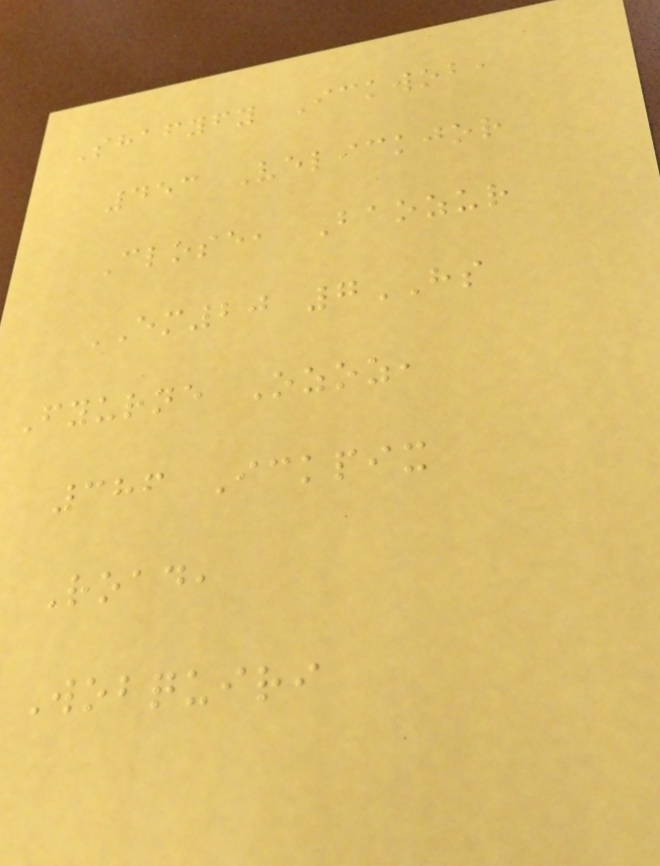Shafyfy Ickwob,
453 Velickjor
Close, Baozur
EM20 7HS
Fyurne Ozoz,
386 Ickpix
Road,
Wobquiri
